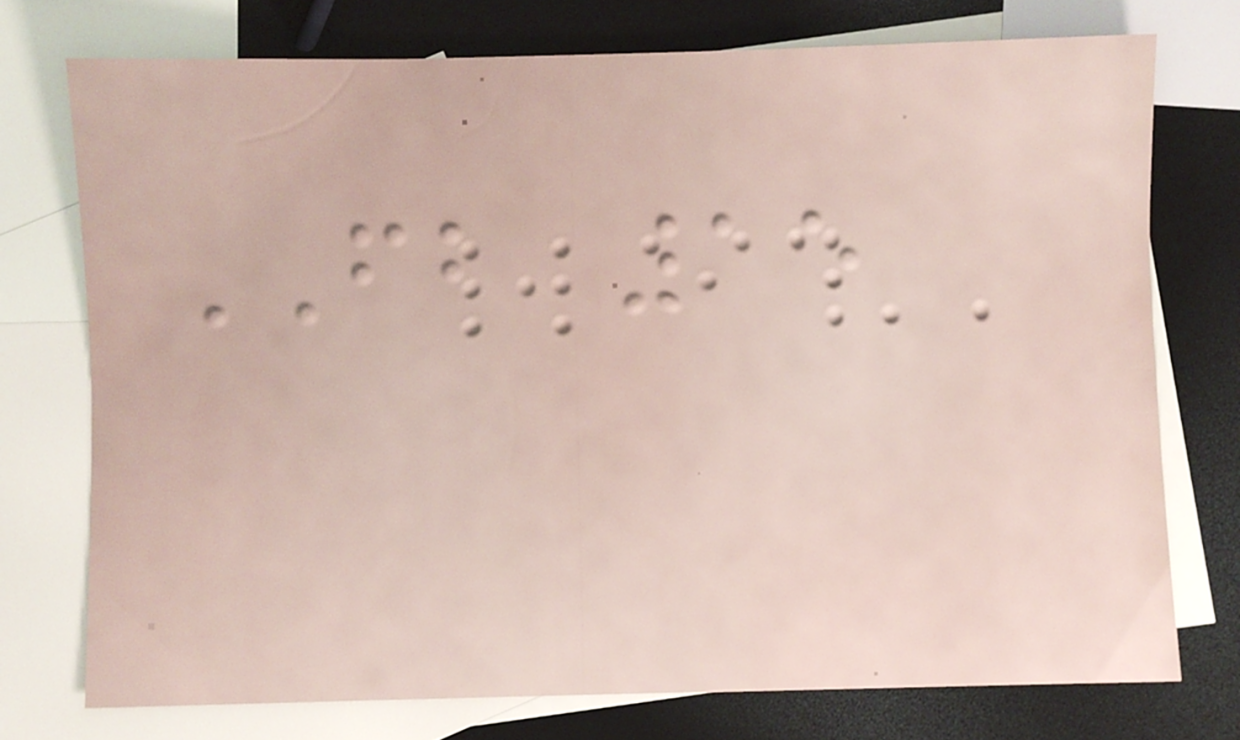FB 15
